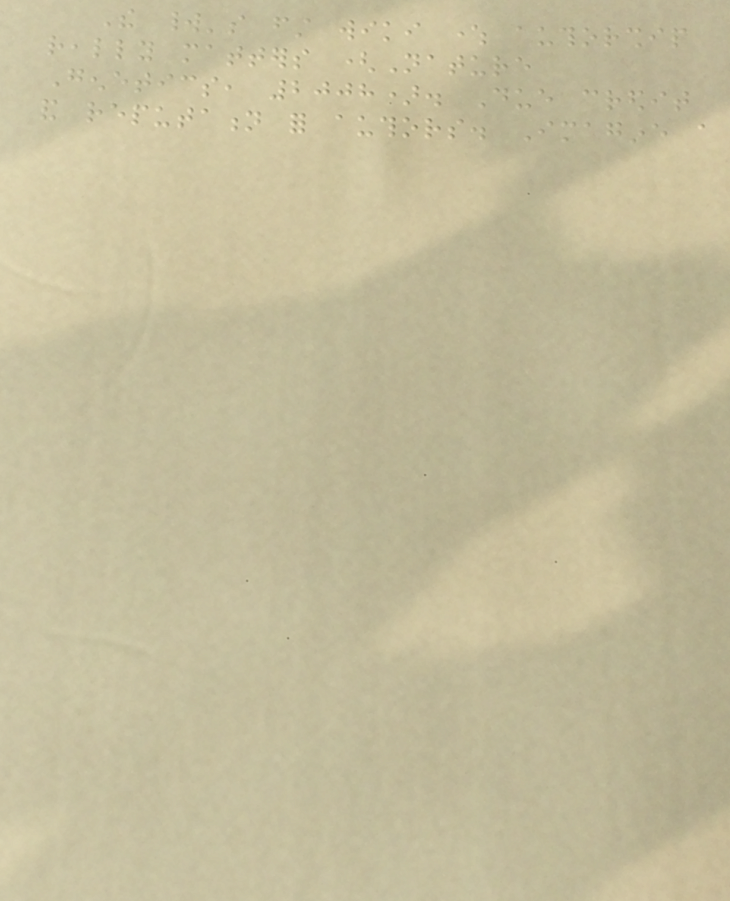The world's first wiki where authorship
really matters (Nature
Genetics, 2008). Due credit
and reputation for authors. Imagine a
